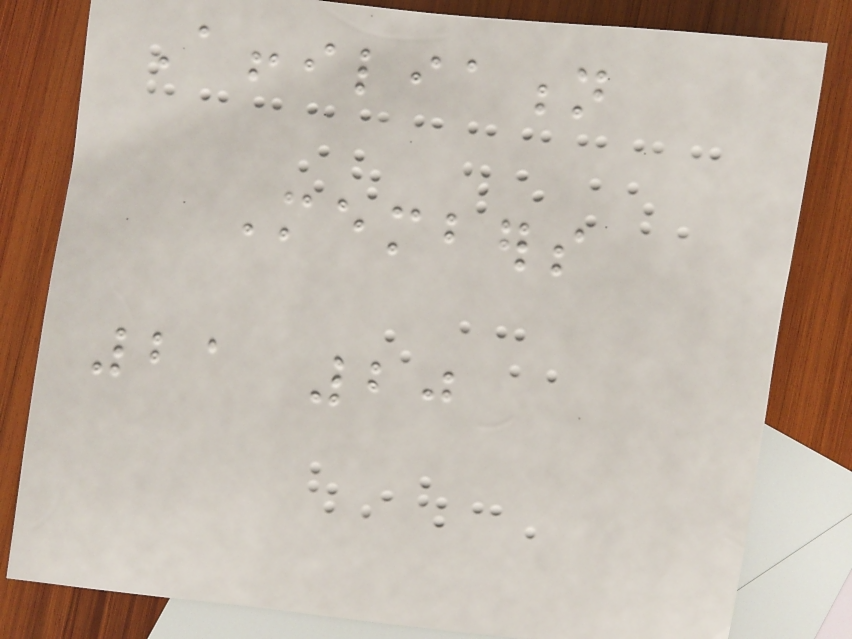Affiliation
Members
21 20
